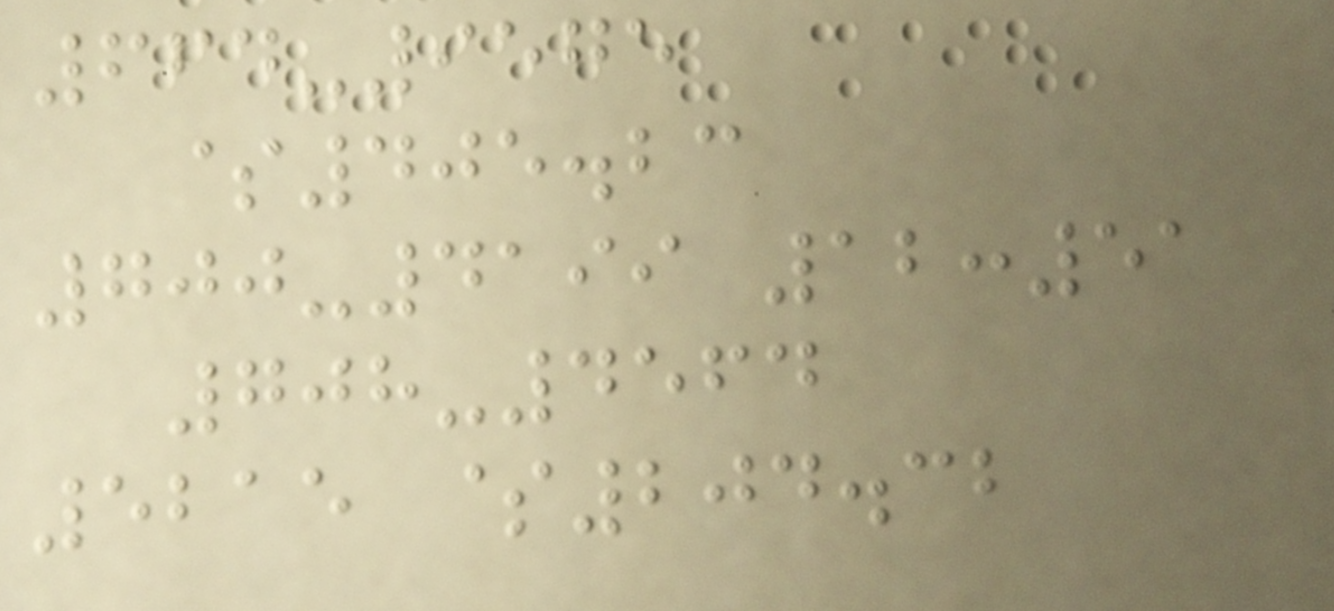664-9575
$405.23
700-4199 12:51
708-4564
5215 $204.32
